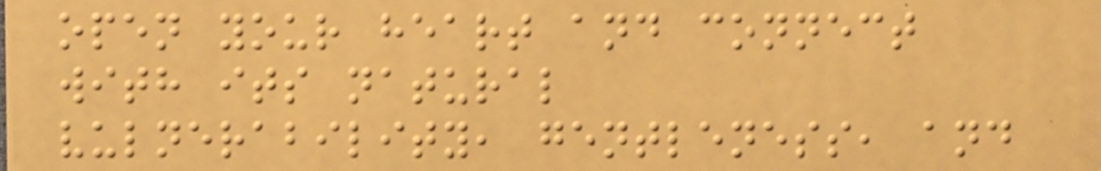open your heart and connect
with its natural
vulnerability, gentleness, and
